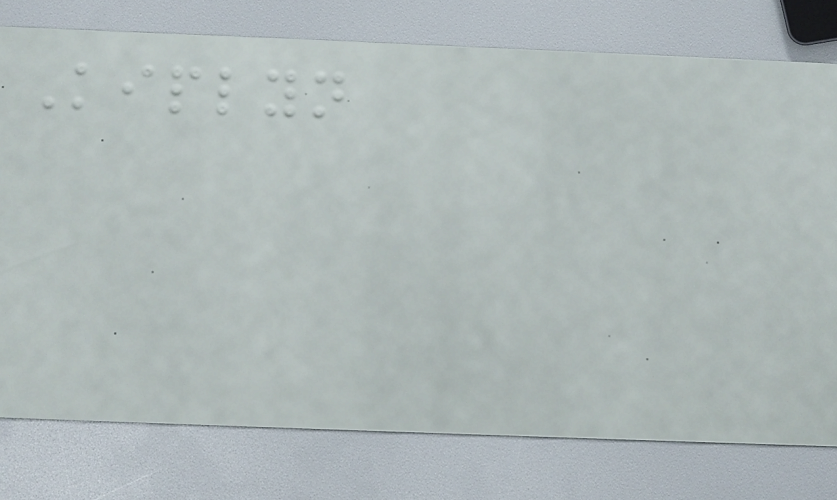Kiplyn
